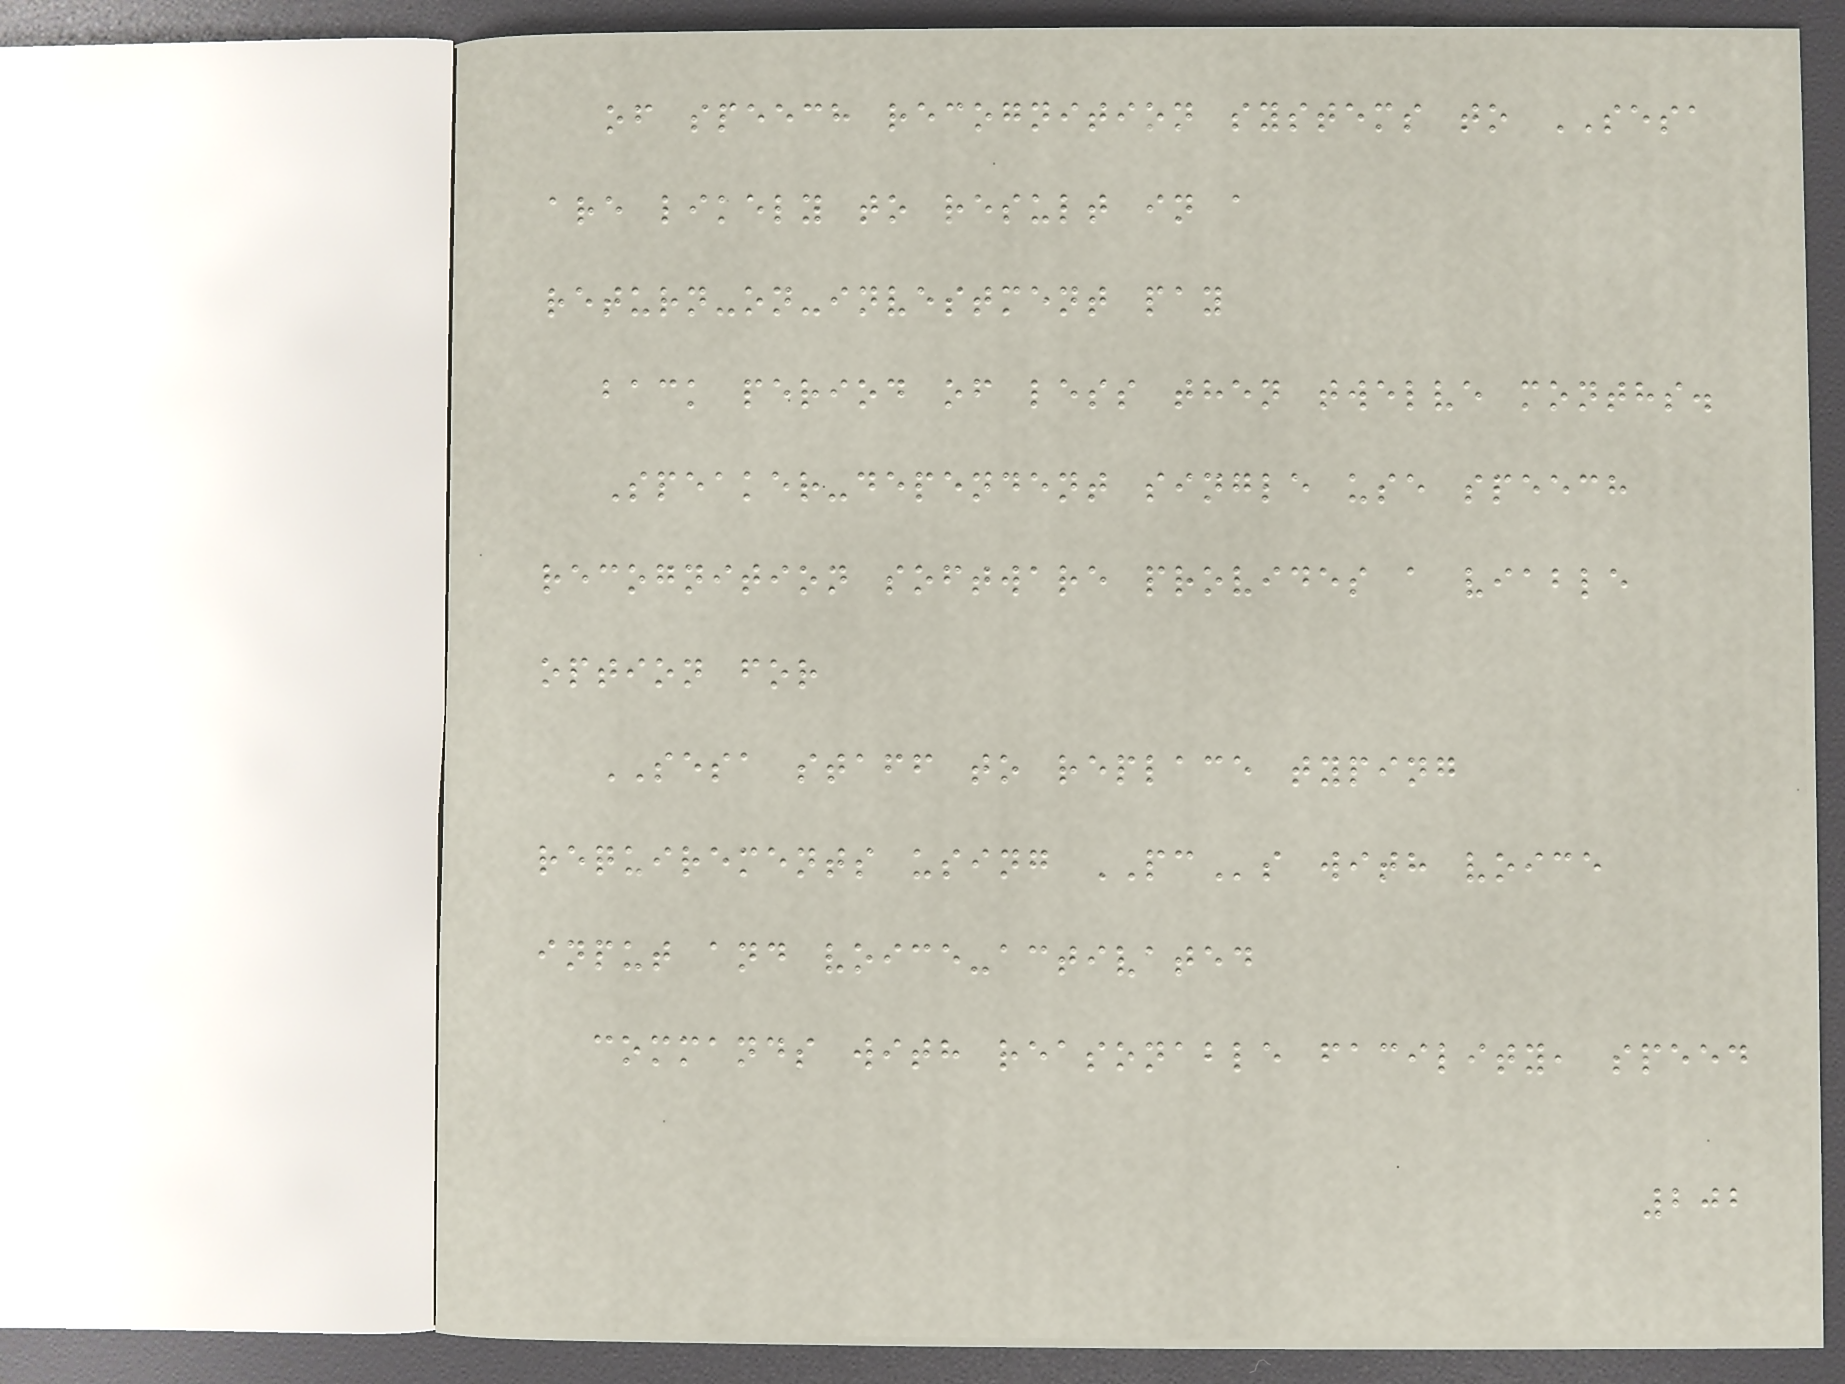of speech recognition systems to SESA
are likely to result in a
return-on-investment pay
back period of less then twelve months.
Speaker-dependent single use speech
recognition software provides a viable
option for
SESA staff to replace typing
requirements using PCs with voice
input and voice-activated
commands with reasonable facility, speed
202
